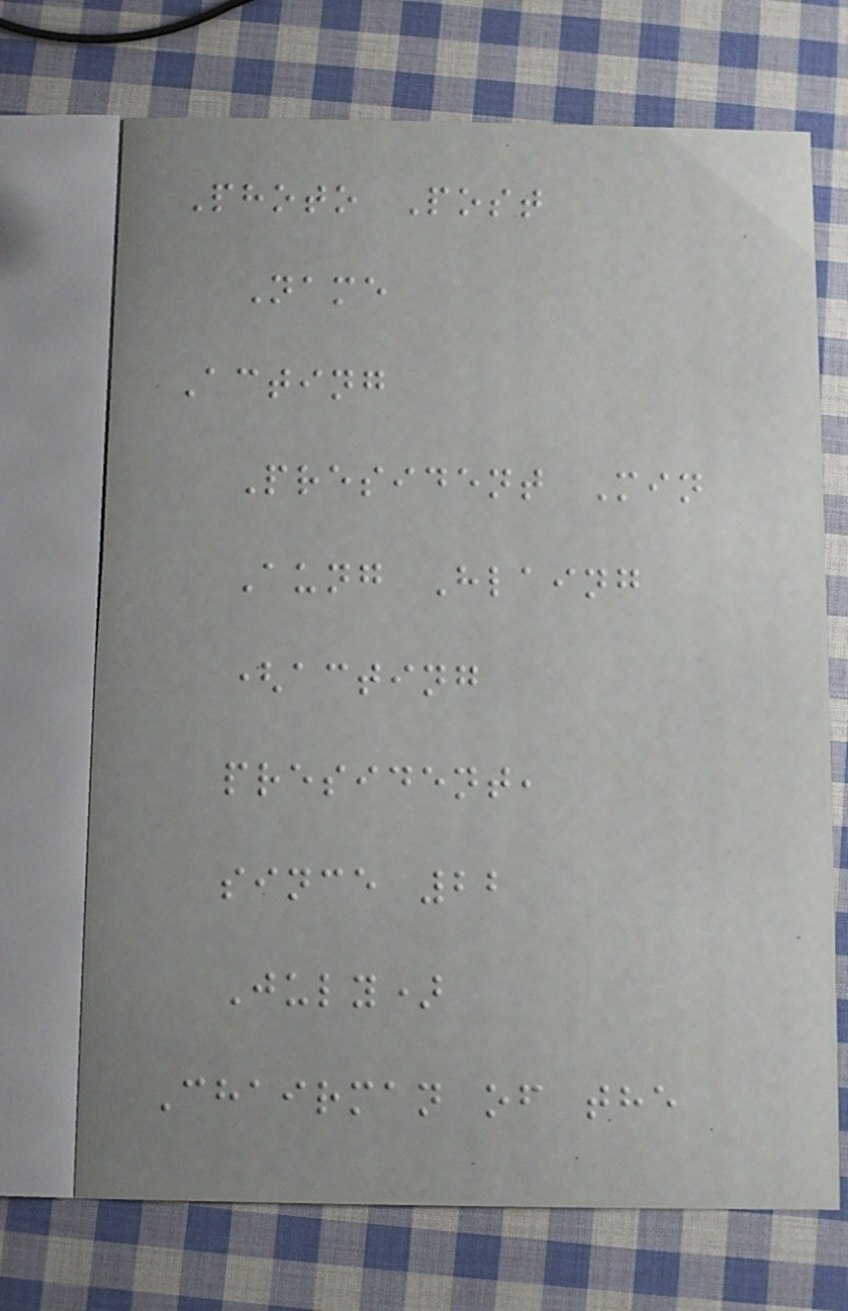Photo Post
Name
Acting
President Min
Aung Hlaing
(acting
president,
since 22
July)
Chairman of the
